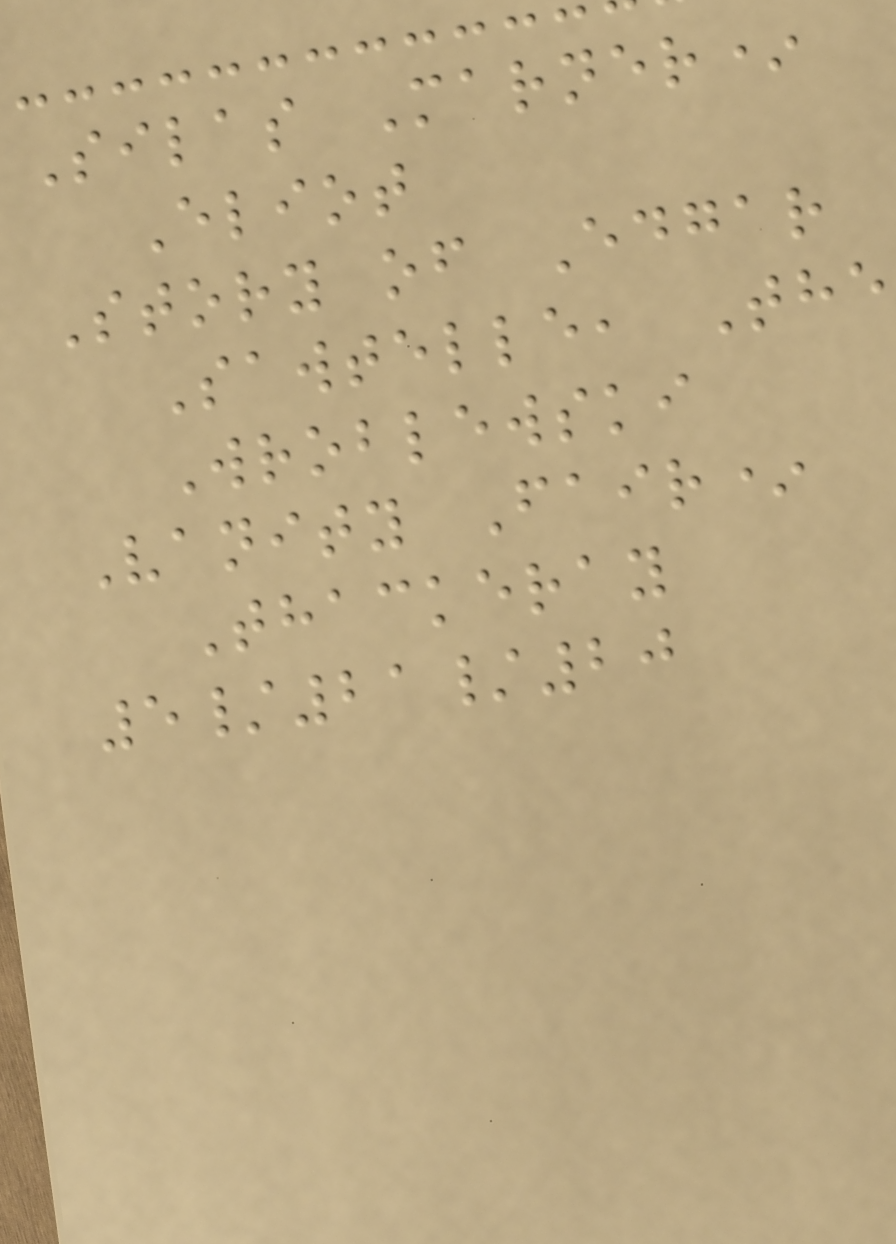Silas Marner*
Eliot
Story of Edgar
Sawtelle, The
Wroblewski
Vanity Fair*
Thackeray
5/21/20
